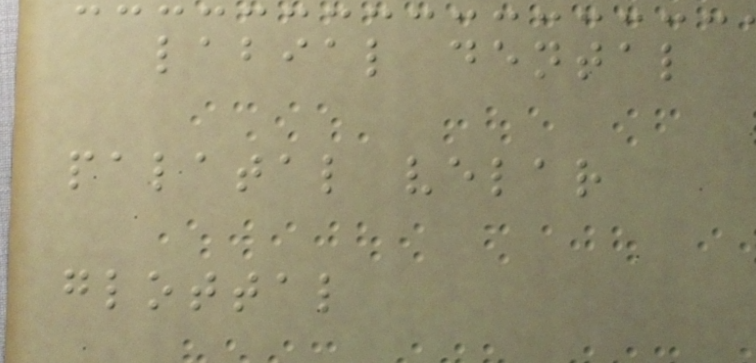labial dental
palatal velar
glottal
